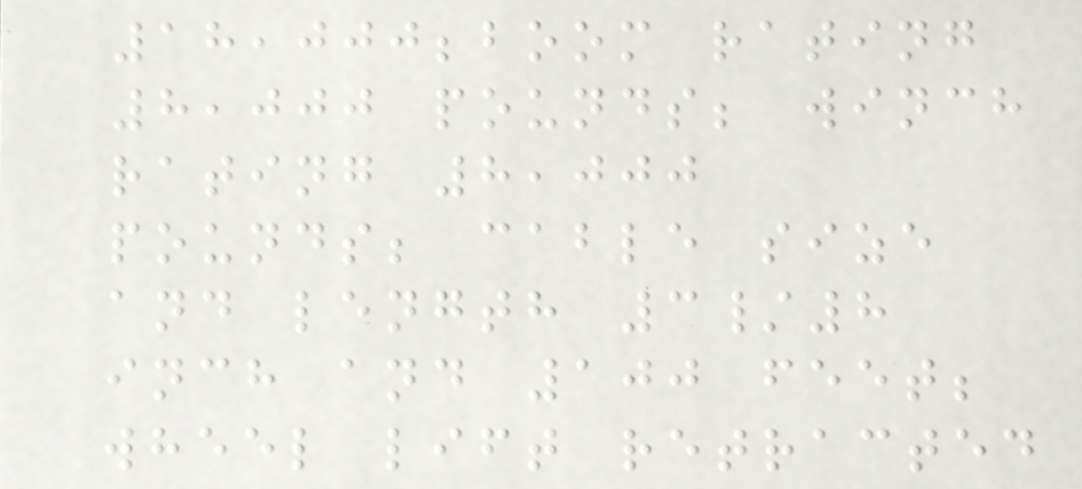18,000;boom rating
8,000 pounds; winch
rating 8,000
pounds; cable size
and length 3/8
inch and 100 feet;
wheel lift retracted
